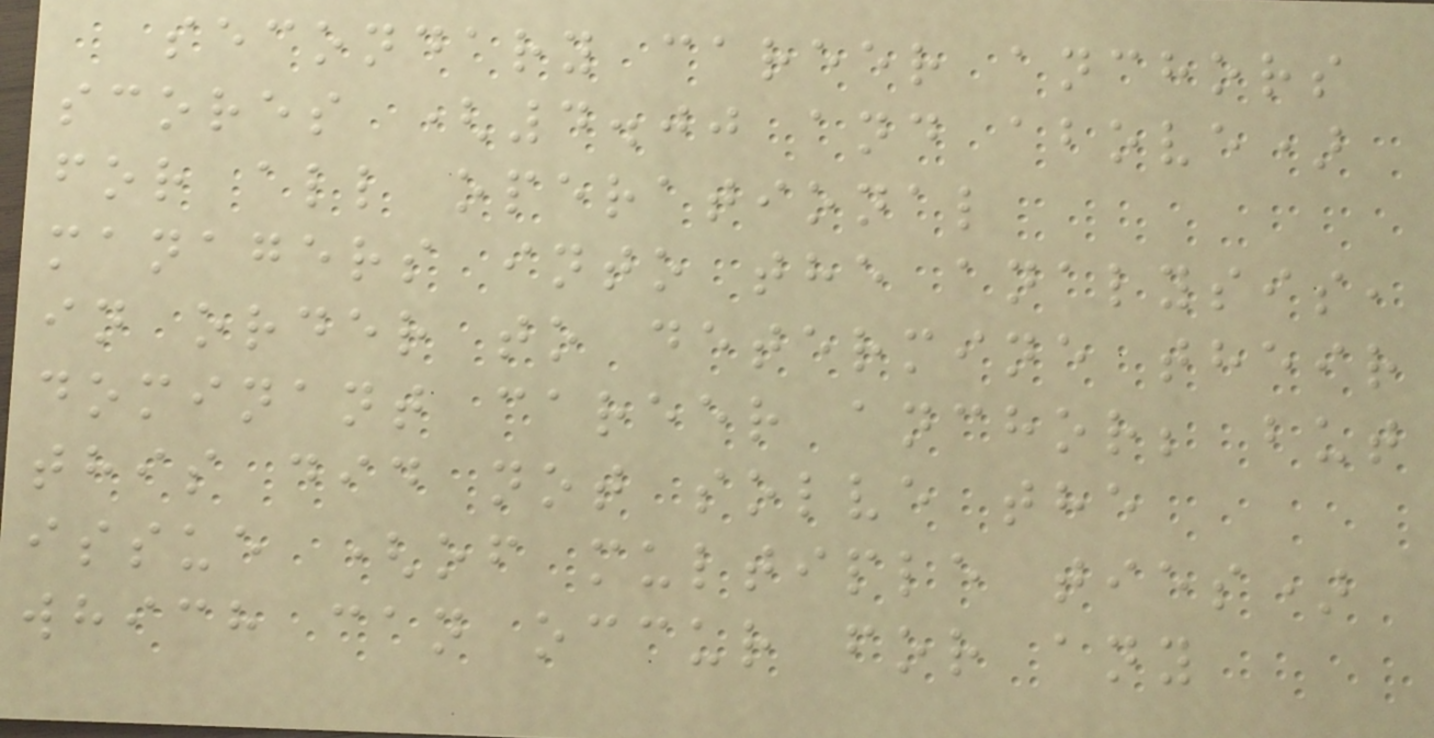secondary career anchors
scores (4.00 and above)
for all operational
managers into the analysis,
in order to determine their
dominant career anchor; but
this did not solve the
issue (of multiple ties)
which can occur for any
